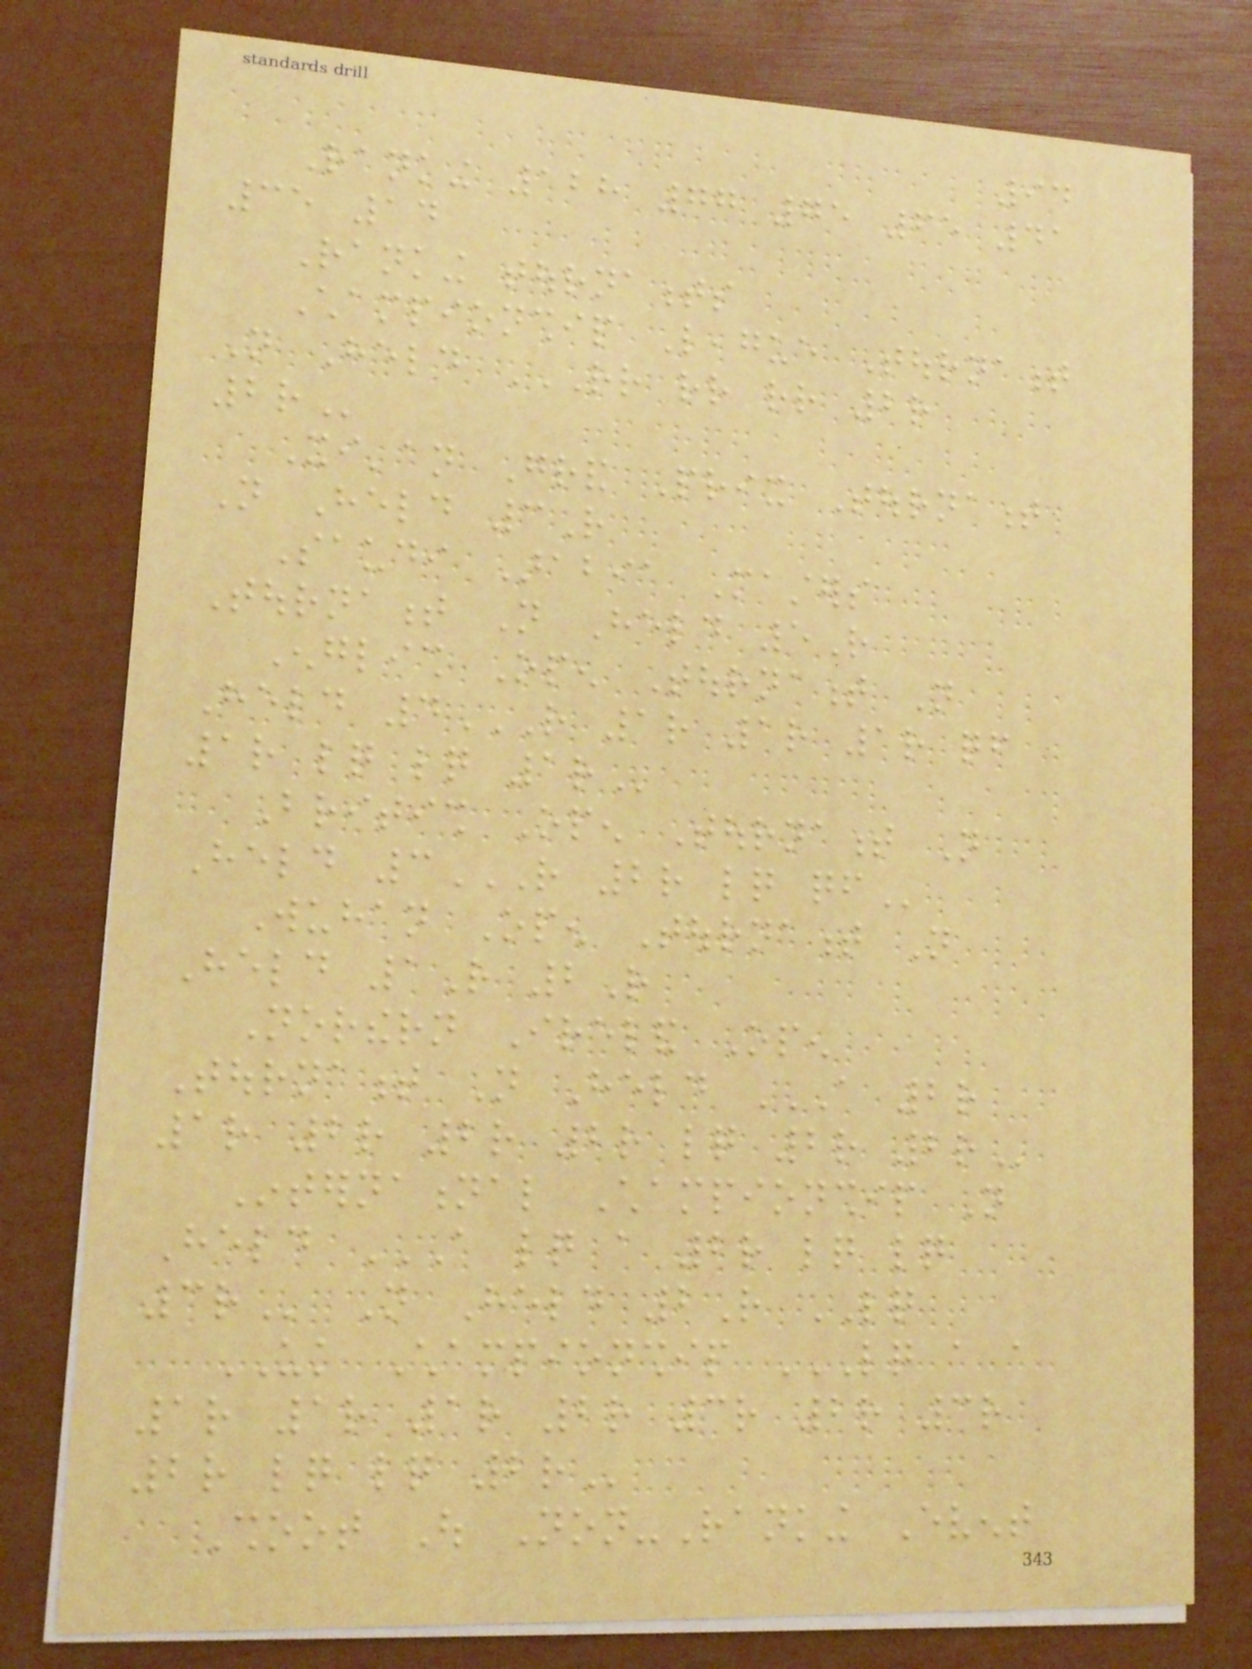94
Ranking 128 77 75 65 41
35 14
Ranking tournaments
Championship League Tournament
Not Held RR RR RR 2R
2R
Xi'an Grand Prix Tournament
Not Held 3R
Saudi Arabia Masters
Tournament Not Held 5R
English Open Tournament Not
Held 4R 1R 1R 1R QF
1R LQ LQ 1R
British Open Tournament Not
Held 3R 2R LQ QF
Wuhan Open Tournament Not
Held 1R 2R
Northern Ireland Open
Tournament Not Held A 2R
1R 2R 2R 2R LQ 2R 2R
International Championship Not
Held A LQ A 2R LQ LQ
3R Not Held 2R LQ
UK Championship LQ A A
1R 1R 1R 2R 3R 2R 3R
2R LQ LQ 2R
Shoot Out Non-Ranking Event
